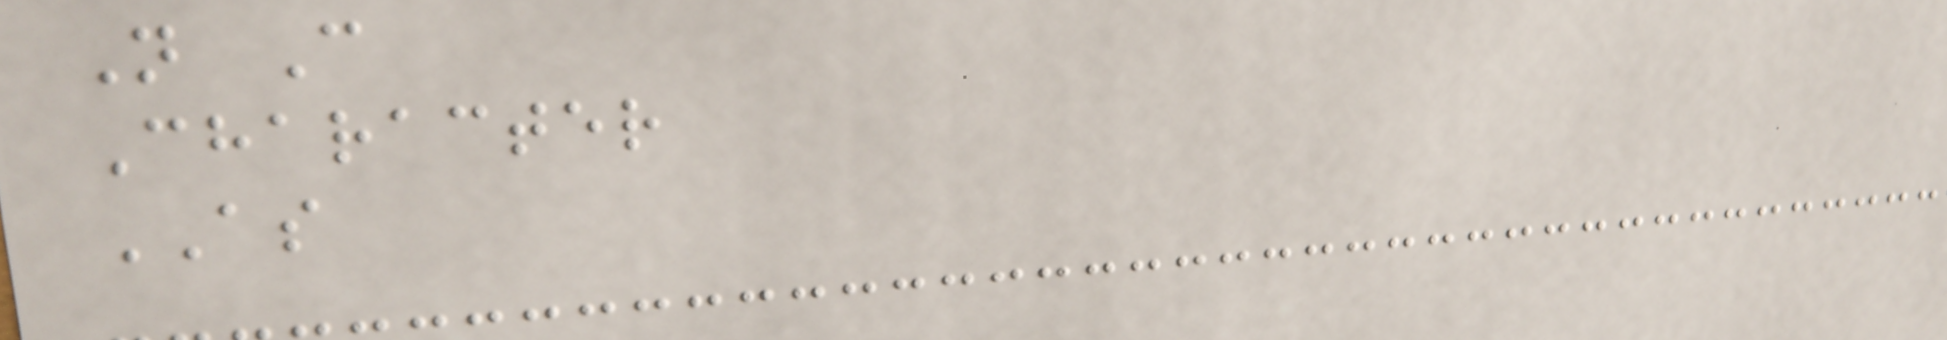N C
Character
AS
